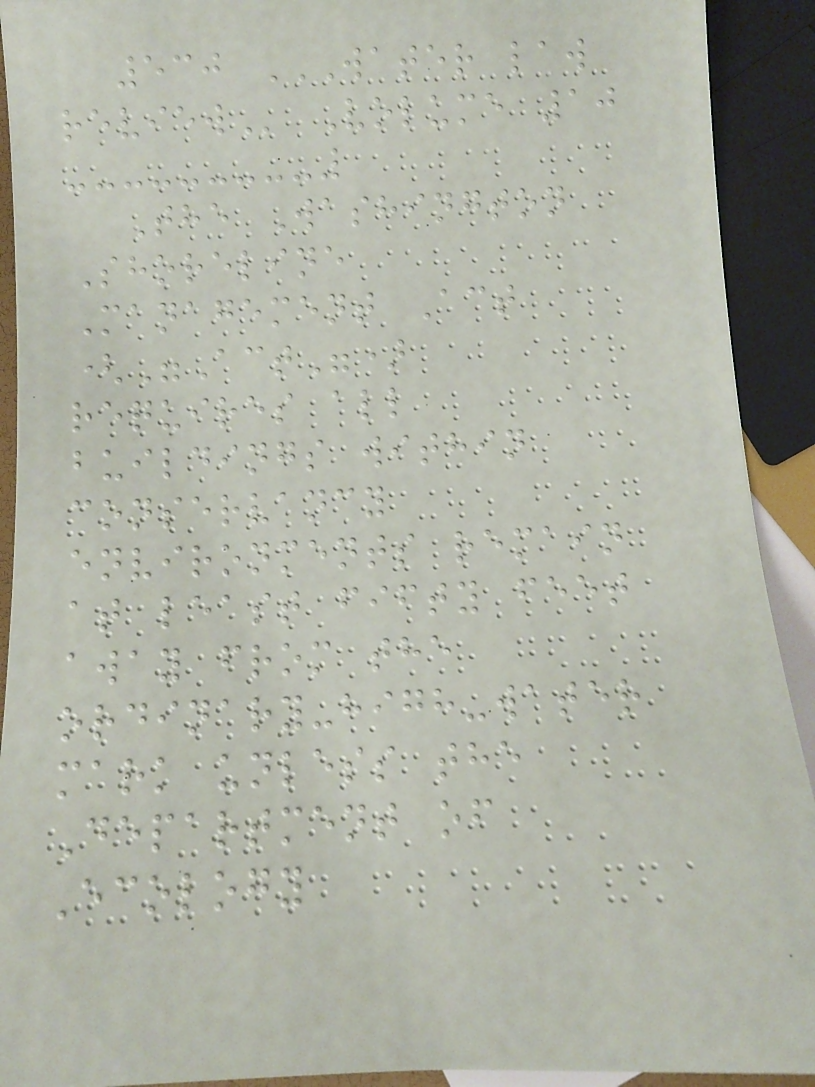530 WATER LAW
REVIEW Volume 10
The Washington
Shoreline
Management Act
("Act")
requires all
buildings within
conservancy
environments remain
at least fifty feet
away from the
ordinary-high-water
mark unless the
Department of
Ecology
